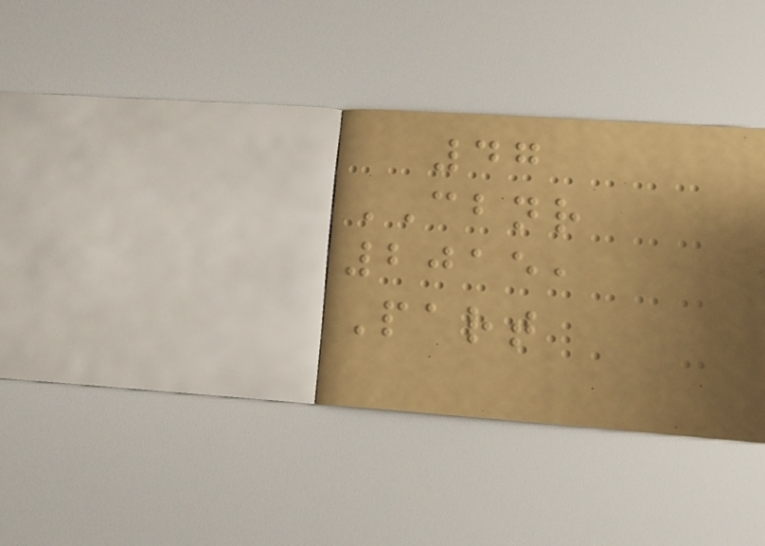47
CBNR
2015,
Part
